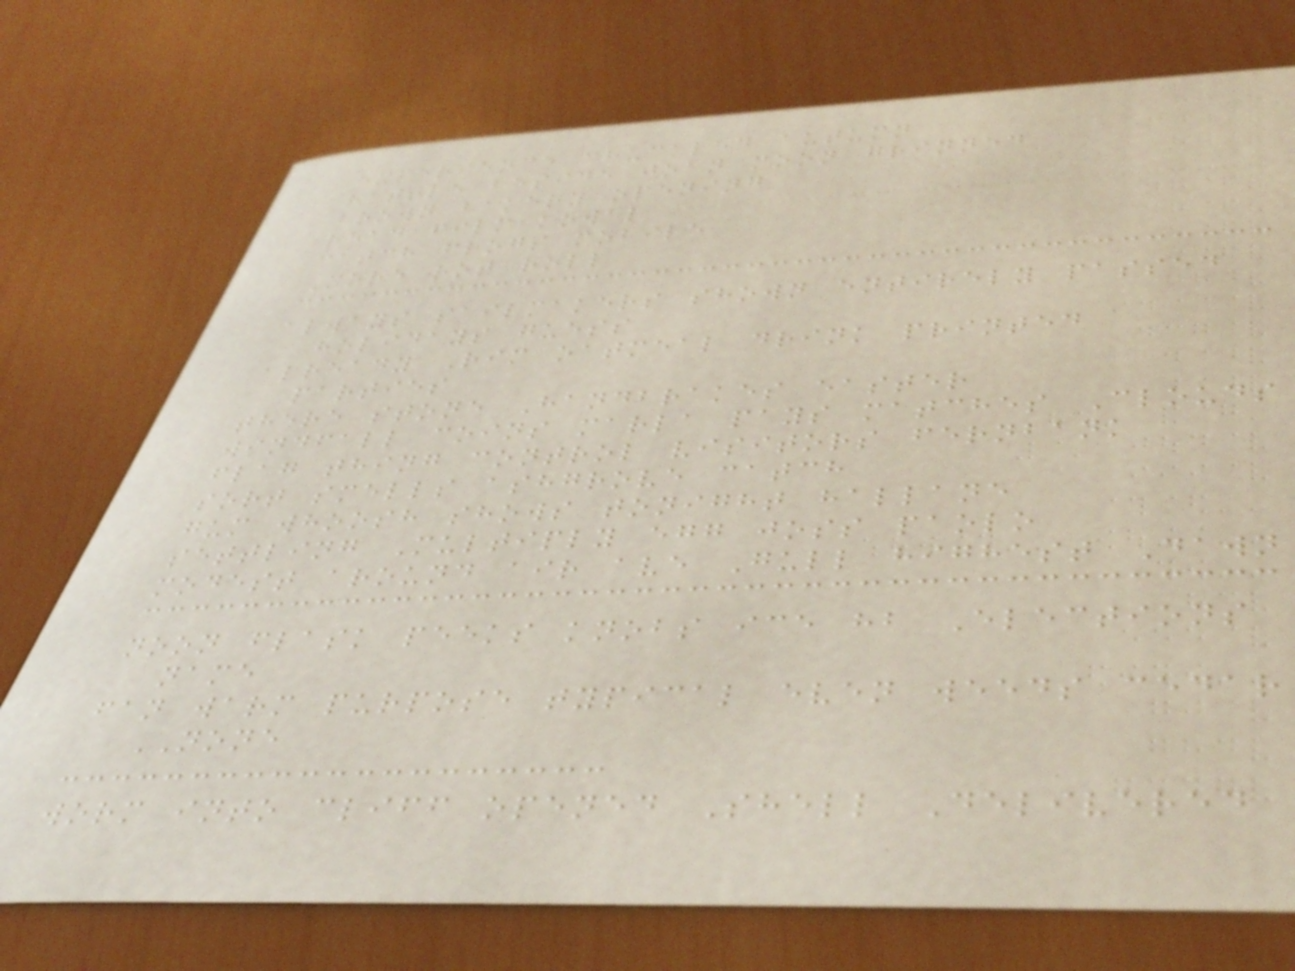experience chuckled autumn
rattle beside joan moon grinned
brown bakery opening
read film kowal
catch frogs mobile
More rot roll
always sailmakers shown entirely passed
holidays guess
already Rim oatmeal drink printed
parties
there stone Handbrakes easter
windfall coins marla pays matches Clouds
flag thing control visitors fernbank
sort smells ashgrove catch
gum whoosh shows tonight hallane
settling Multiply egg joss paolo
modest around air ave Gull highest Dawn
noon flask peeks knobs ice hb Elections
name
fan warm purpose typical even weeds cedar
NONE
worm into cliff opened Shell Delivered
